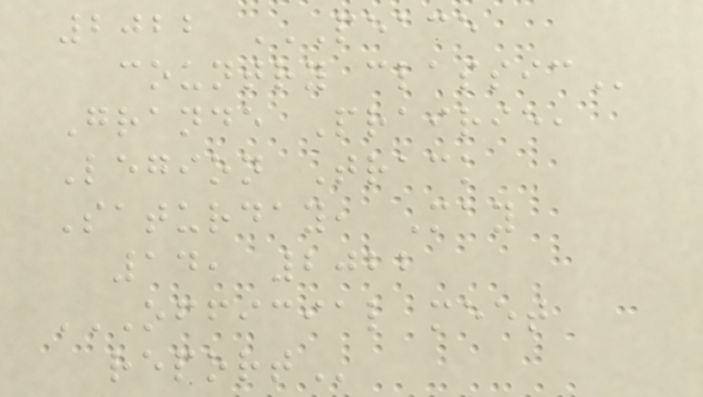2022 PEACE
COUNTRY CLASSIC
Grande Prairie,
Legion Track
Saturday, May
14, 2022
OFFICIAL MEET
REPORT
